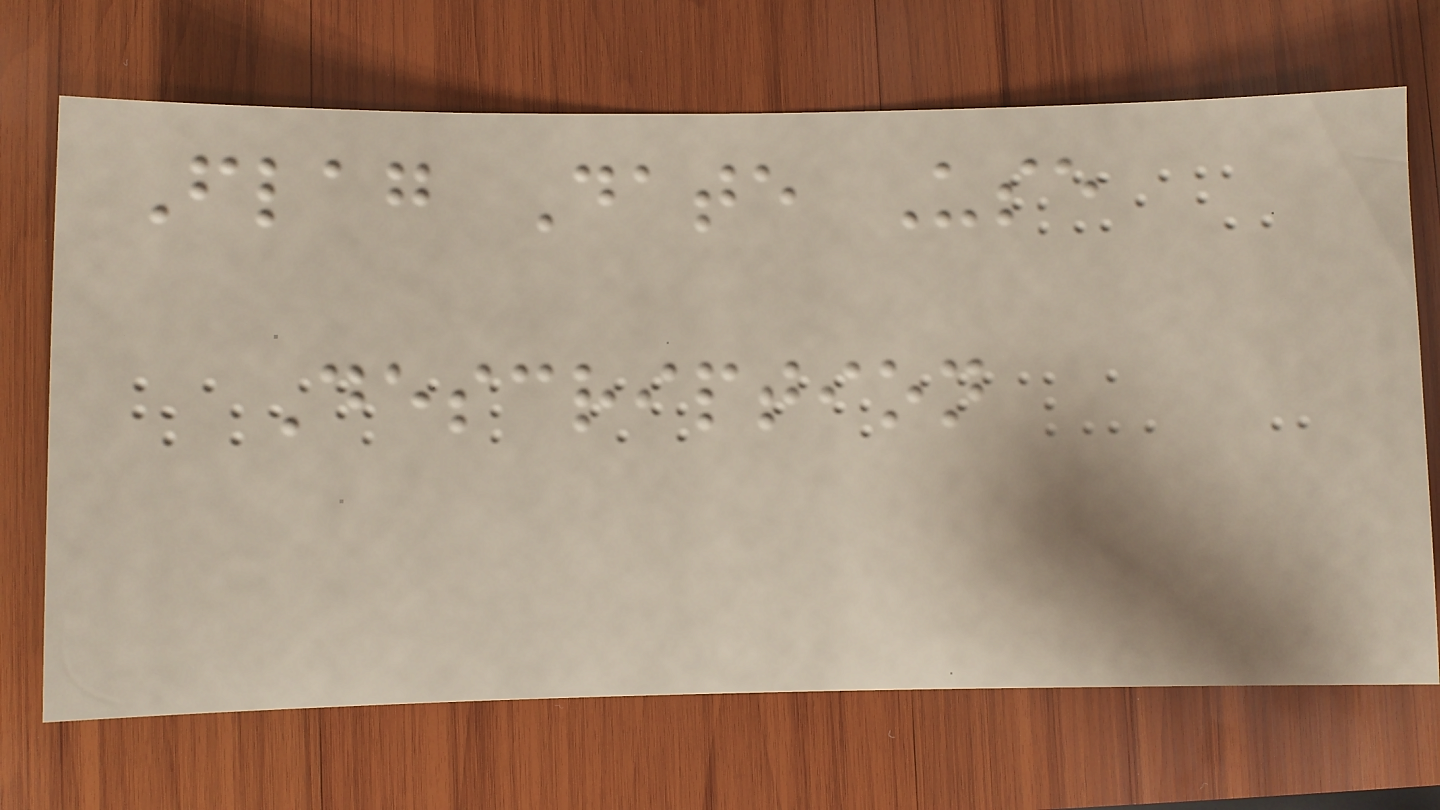Flag Date Use
Description
